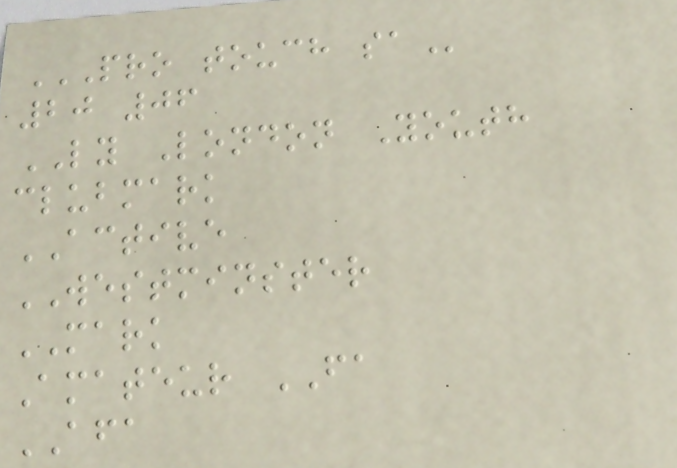PRO TOUCH SA
20 06
LY London Youth
clubmark
ACTIVE
WESTMINSTER
MARK
Amateur FA
AFA
